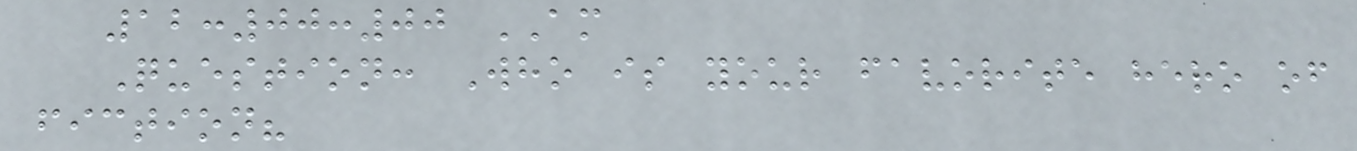12:00:00 AM
Question: Who is your favorite hero of
fiction?
